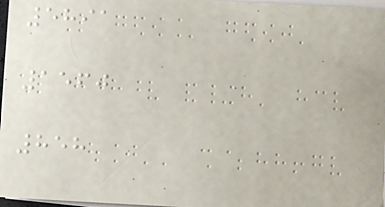5891
1560
858
